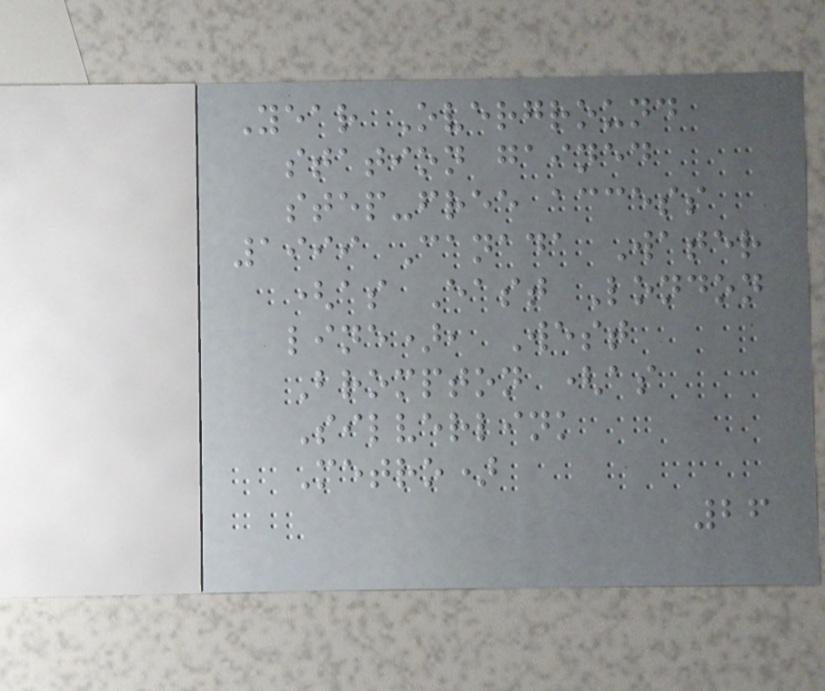Year Overground
station gained
step-free access
1999 Canada Water
(as East London
line), West
Brompton (as
Silverlink
Metro)
26
